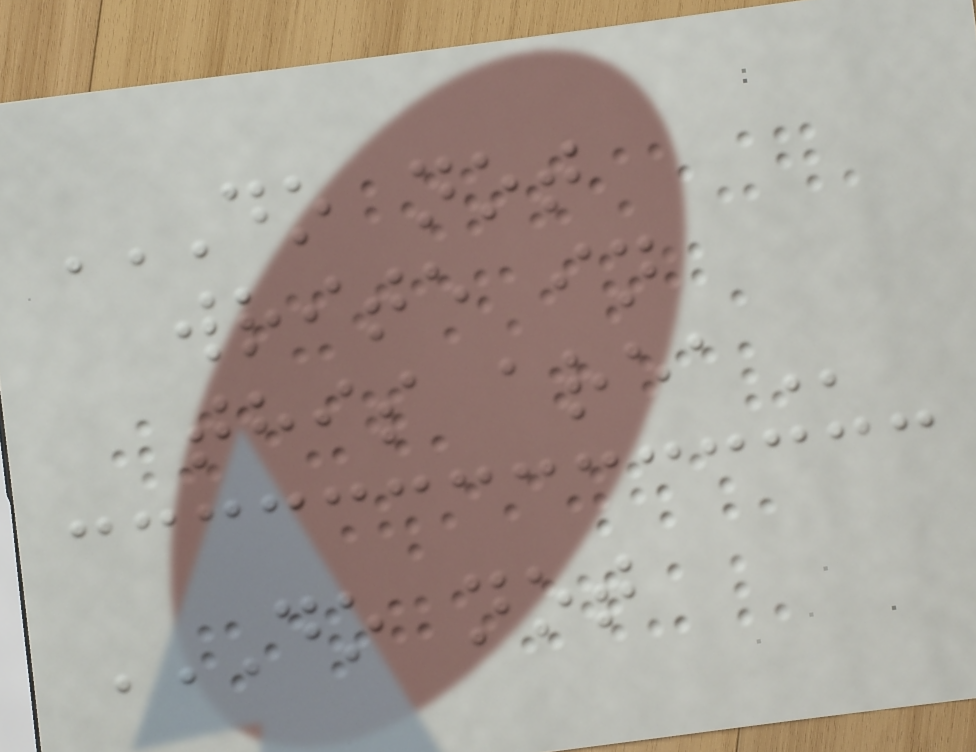DO NOT
WRITE IN
THIS AREA
DO NOT
